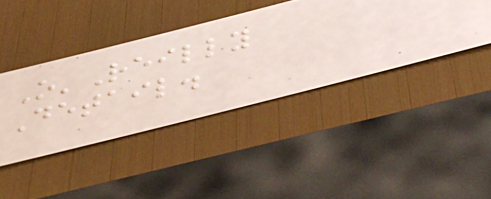O'Reilly
Detail.
